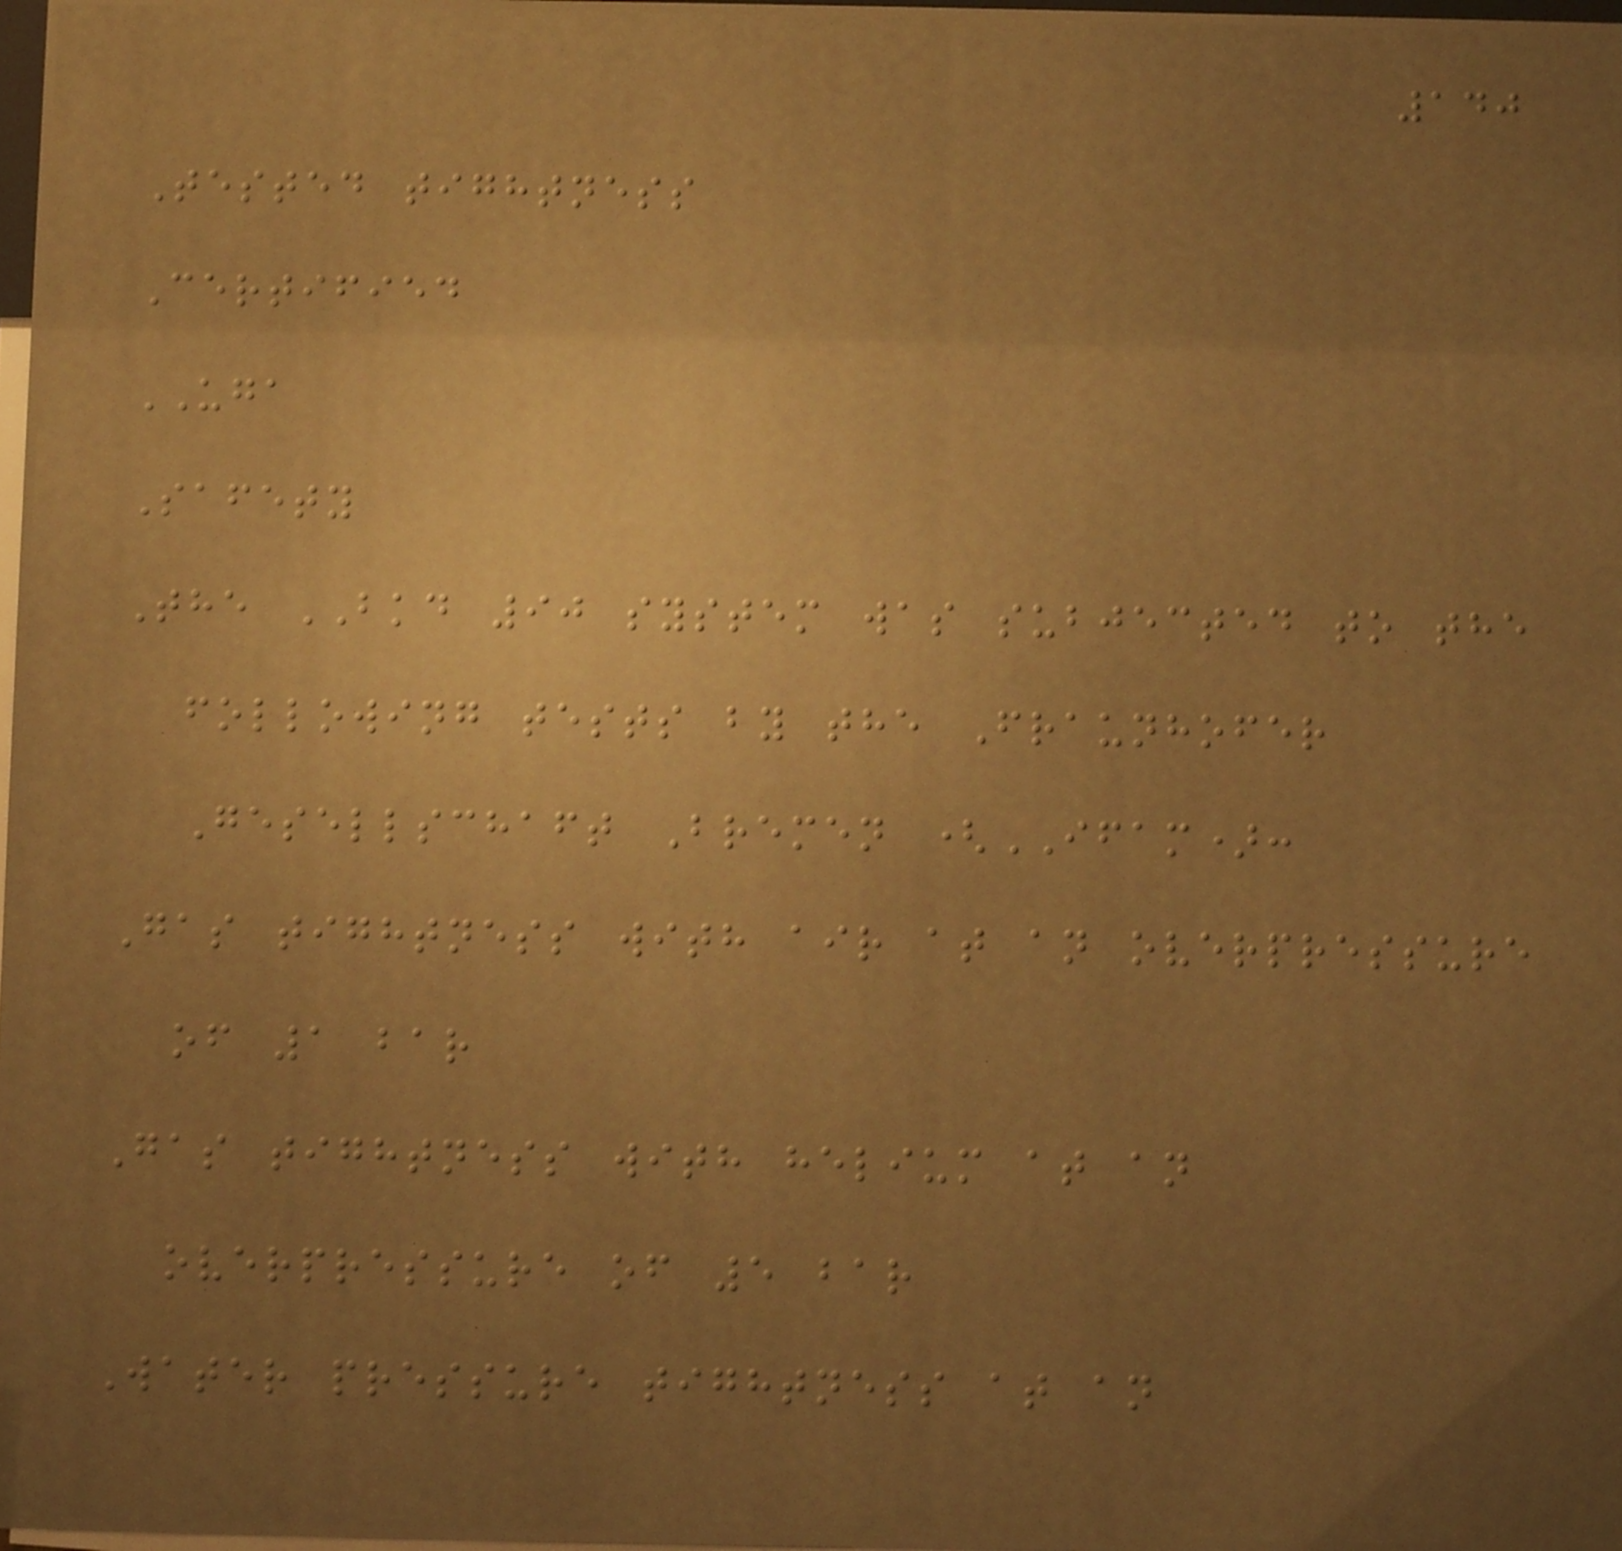140
Tested tightness
Certified
UGA
Safety
The BKD 90 system was subjected to the
following tests by the Fraunhofer
Gesellschaft Bremen (IFAM):
Gas tightness with air at an overpressure
of 1 bar
Gas tightness with helium at an
overpressure of 5 bar
Water pressure tightness at an
